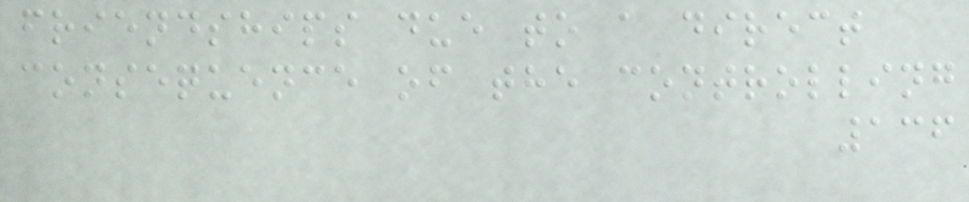friendships due to a direct
consequence of the controlling
136
